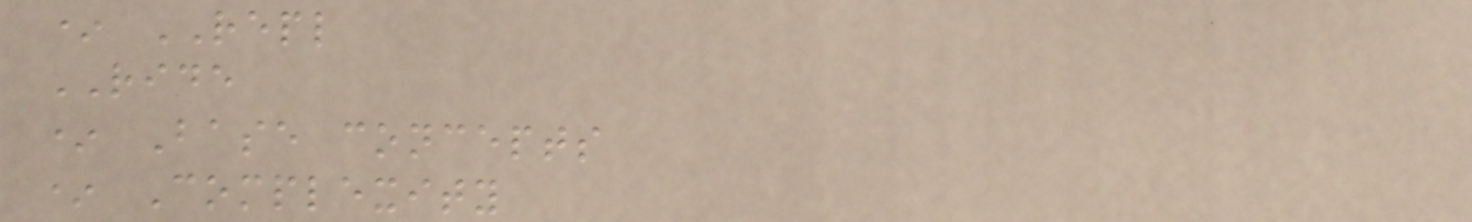* REPL
RIDE
* Base concepts
* Complexity
